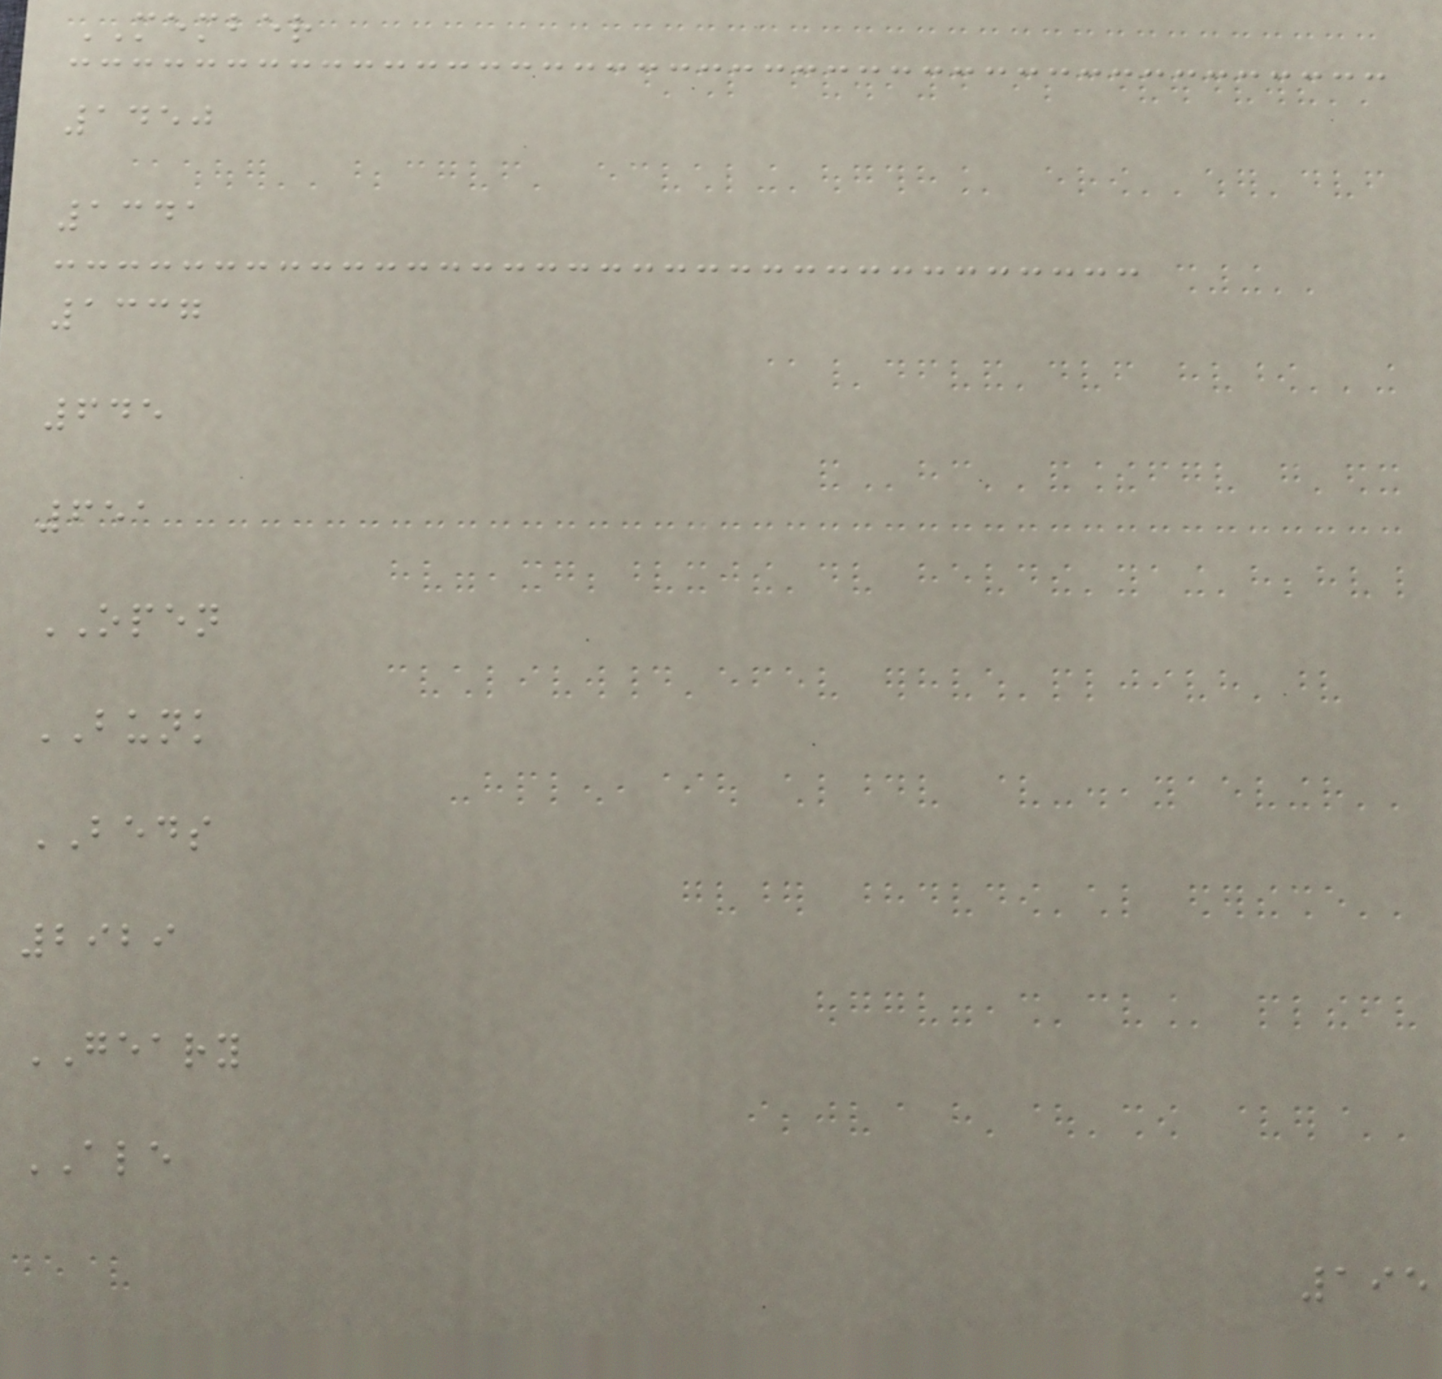MEMBER
1450
1341
1337
645
651
OPEN
BUNK
BEDS
2929
GEARY
ALE
195
